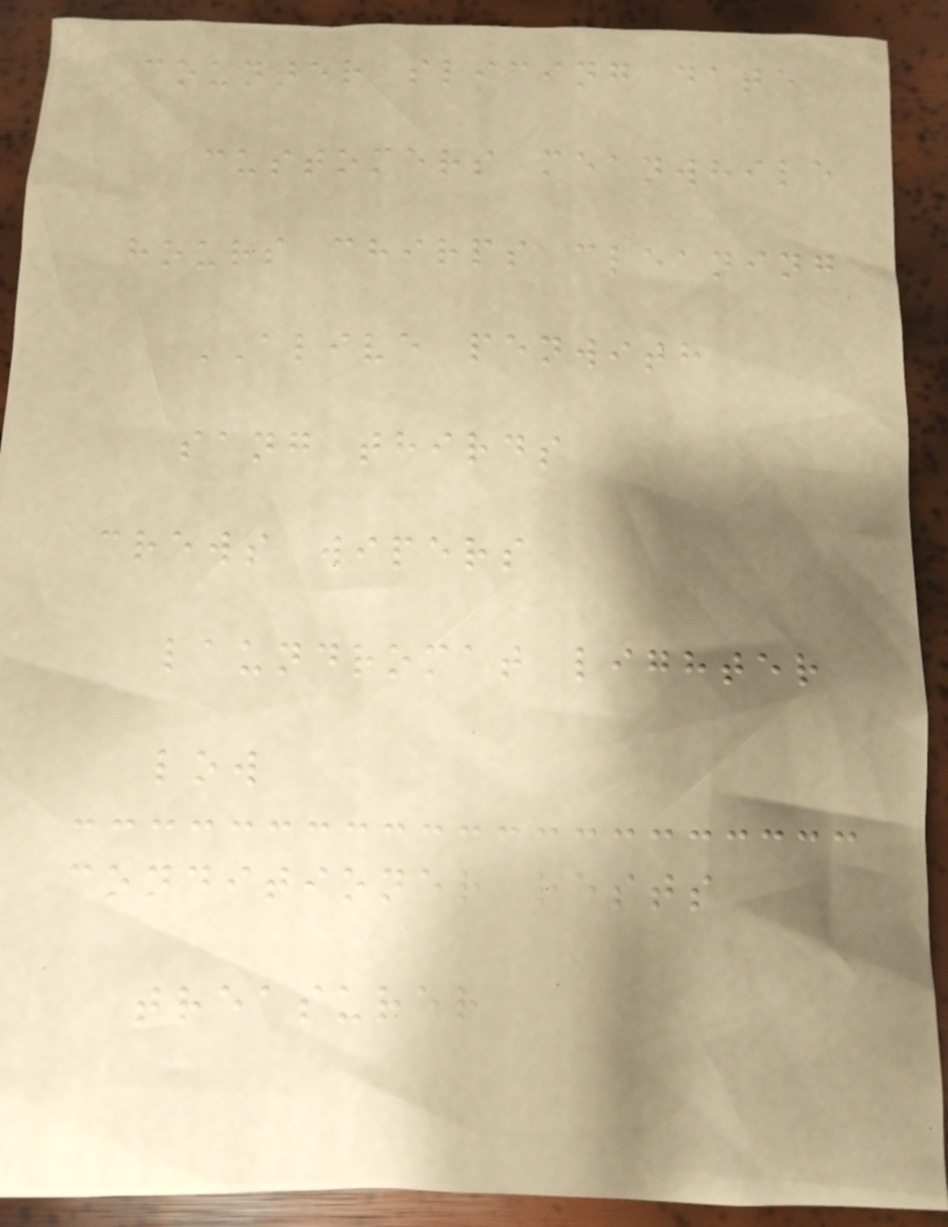counter slicing date
customers meanwhile
hours chirps cleaning
ALIVE penwith
sang thirds
crews wipers
laundromat lighter
low
conditioner rests
treasurer
